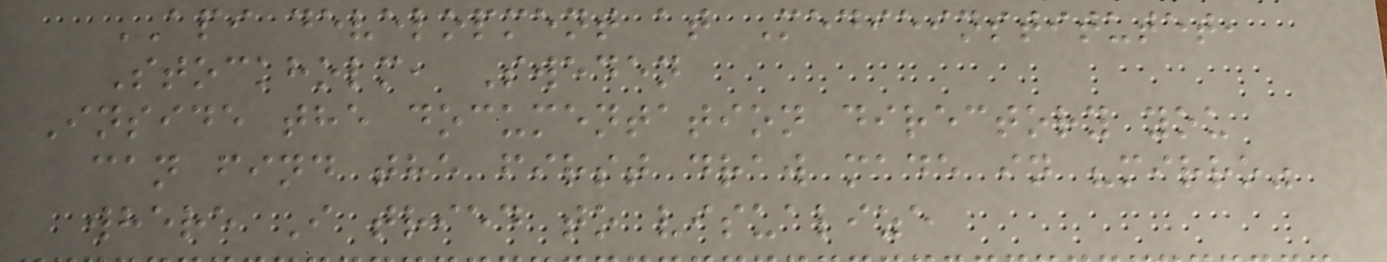API development at Medieinstitutet,
Stockholm, Sweden
Inside the documentation directory you
can find the first draw made in "mirro"
where I tried to visualize
